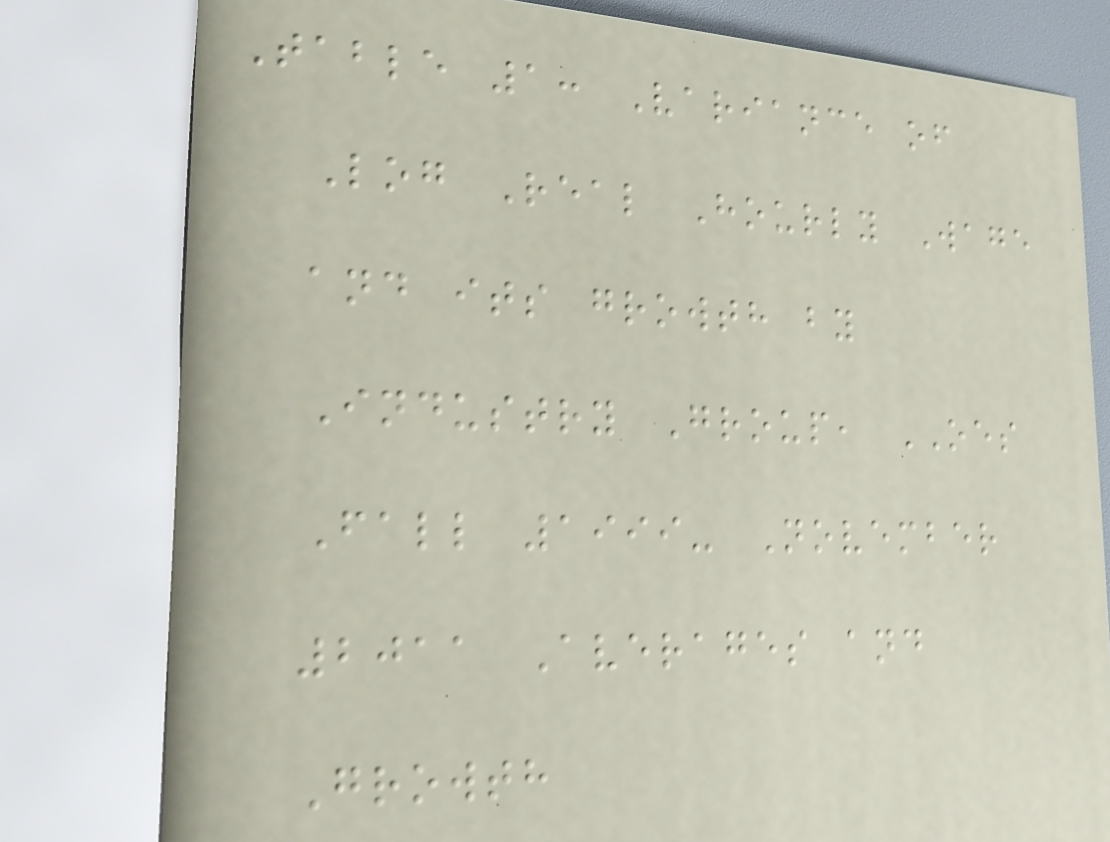Table 1: Variance of
Log Real Hourly Wage
and its growth by
Industry Group, OES
Fall 1999- November
2011 Averages and
Growth
